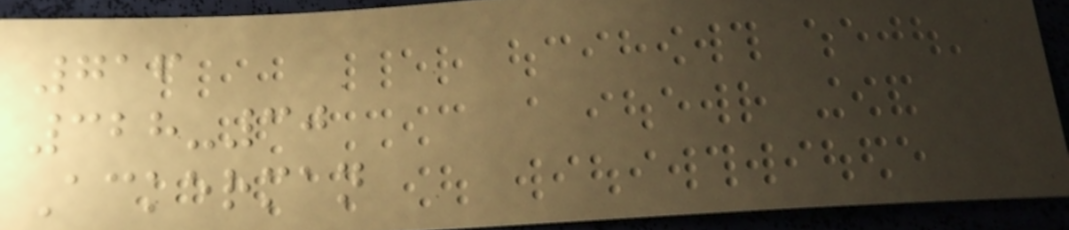716
328-30
Ackerman
